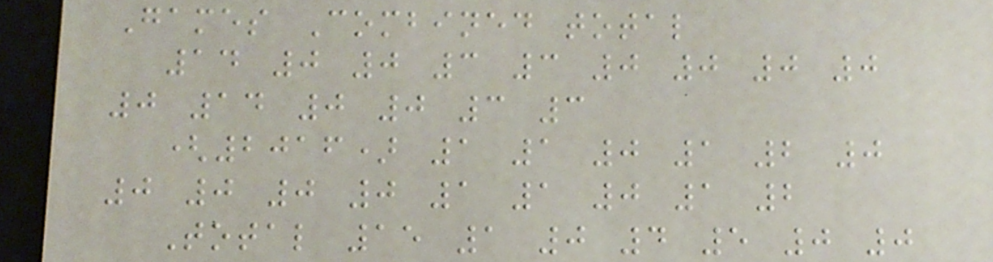Games Combined total
14 0 0 3 3 0 0 0 0
0 14 0 0 3 3
(2016) 1 1 0 1 2 0
0 0 0 0 1 1 0 1 2
Total 15 1 0 4 5 0 0
